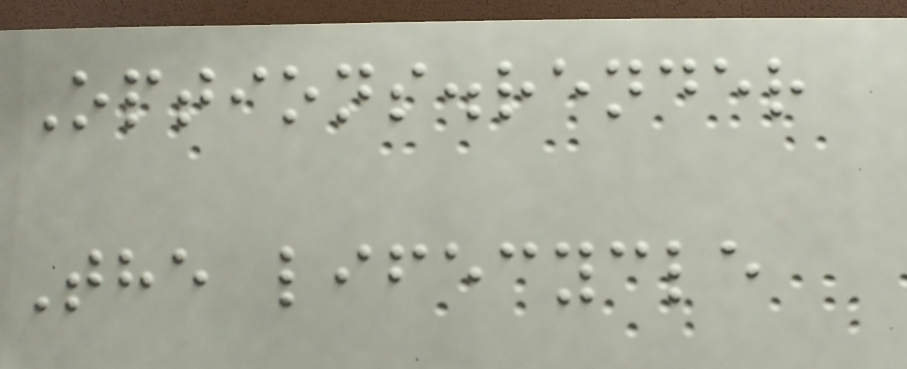Options.render
The lifecycle
